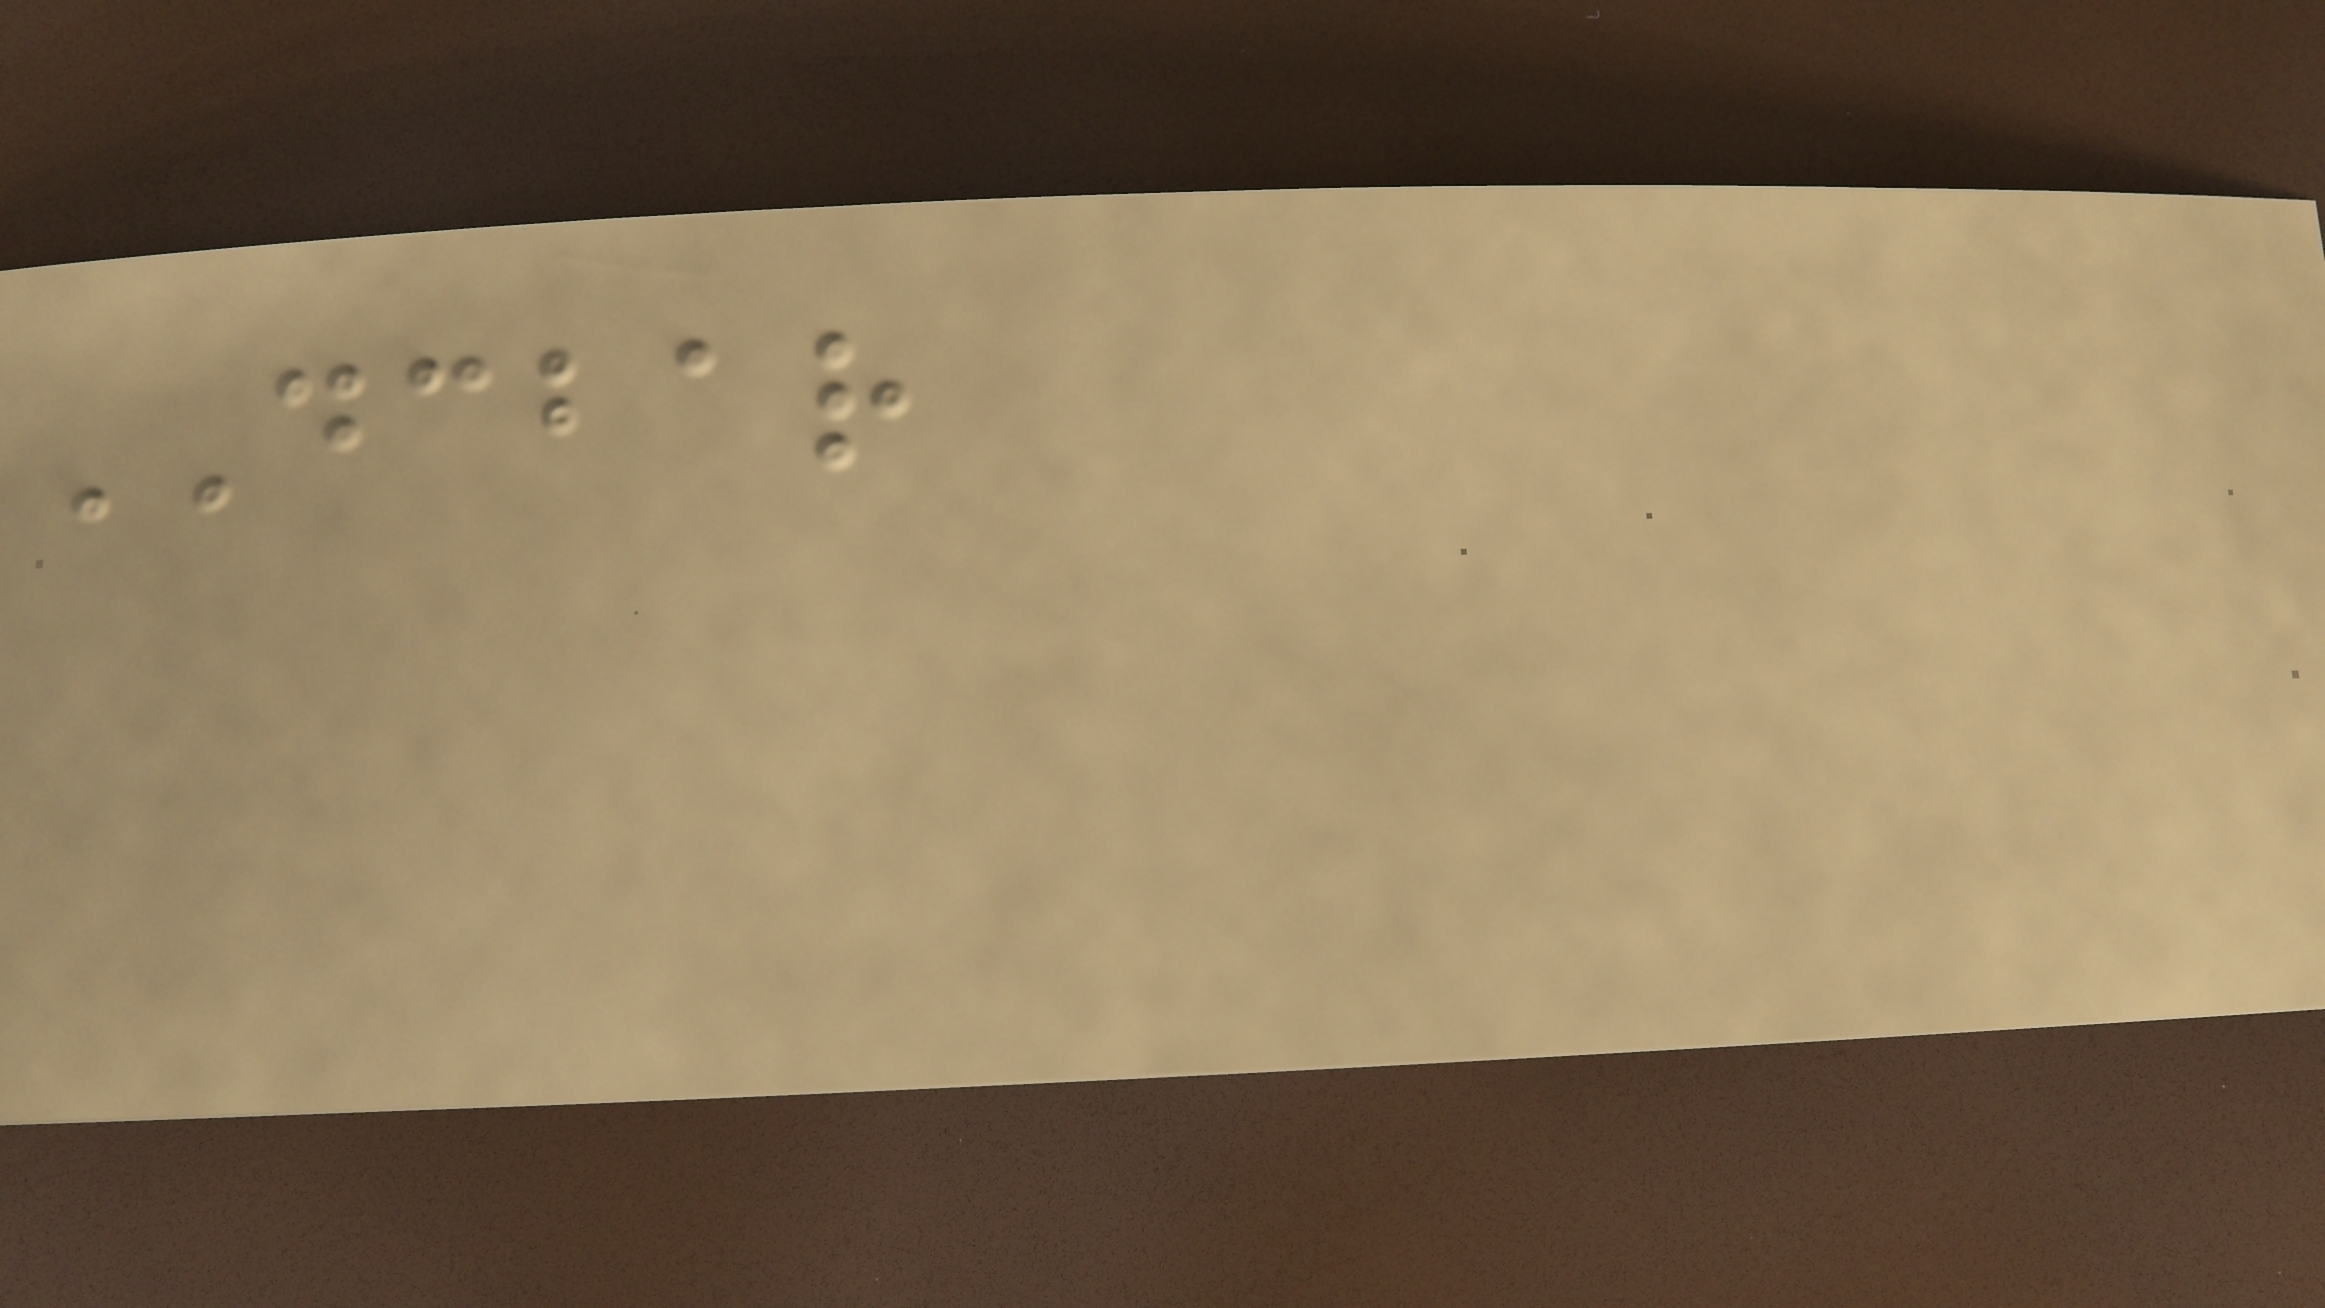DCBAR
